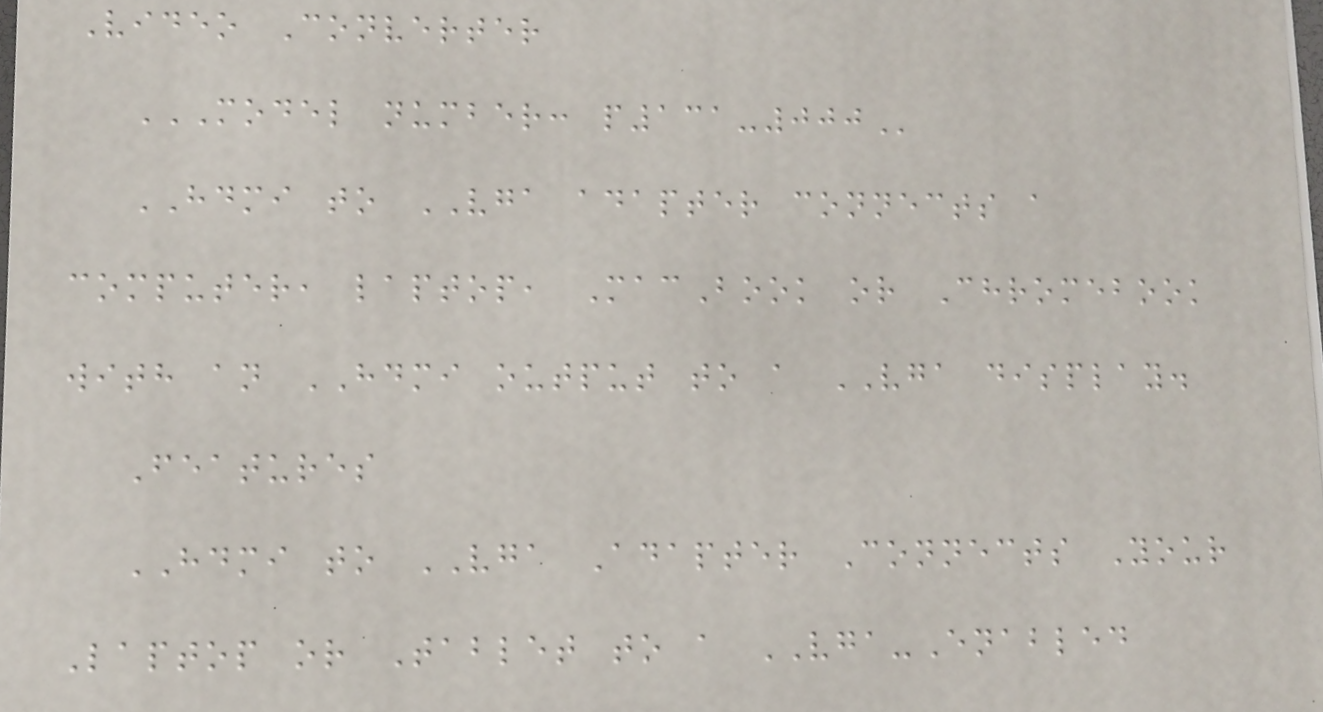Video Converter
MODEL NUMBER: P131-000
HDMI to VGA adapter connects a
computer, laptop, MacBook or Chromebook
with an HDMI output to a VGA display.
Features
HDMI to VGA Adapter Connects Your
Laptop or Tablet to a VGA-Enabled
